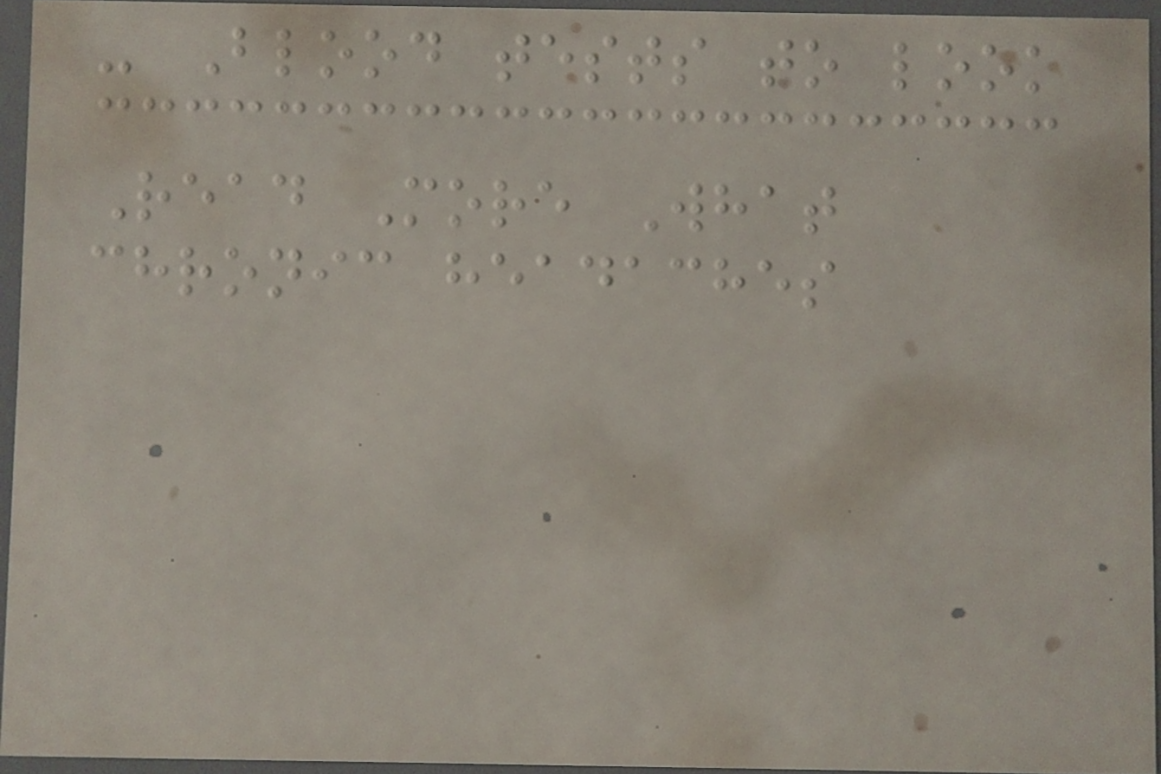- Blood tests to look
Read More What
chronic headaches
